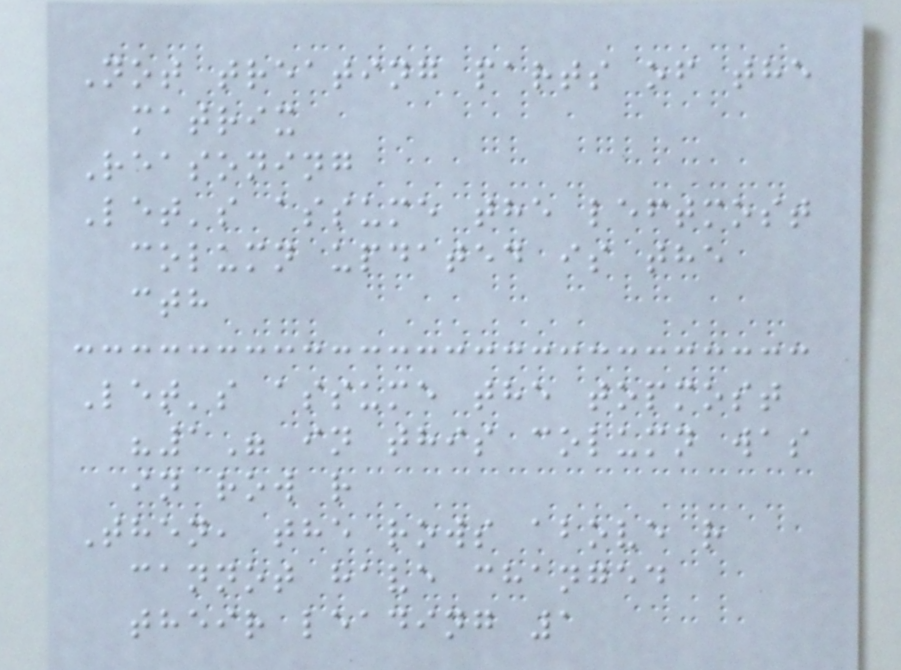Not treating parts of the
matrix
Reasoning
Let's assume the leftmost
column updated is the
cth
Let's assume the topmost
"1" in this column was
in row r
Then, the rows above r
cannot have changed
their leading 1
